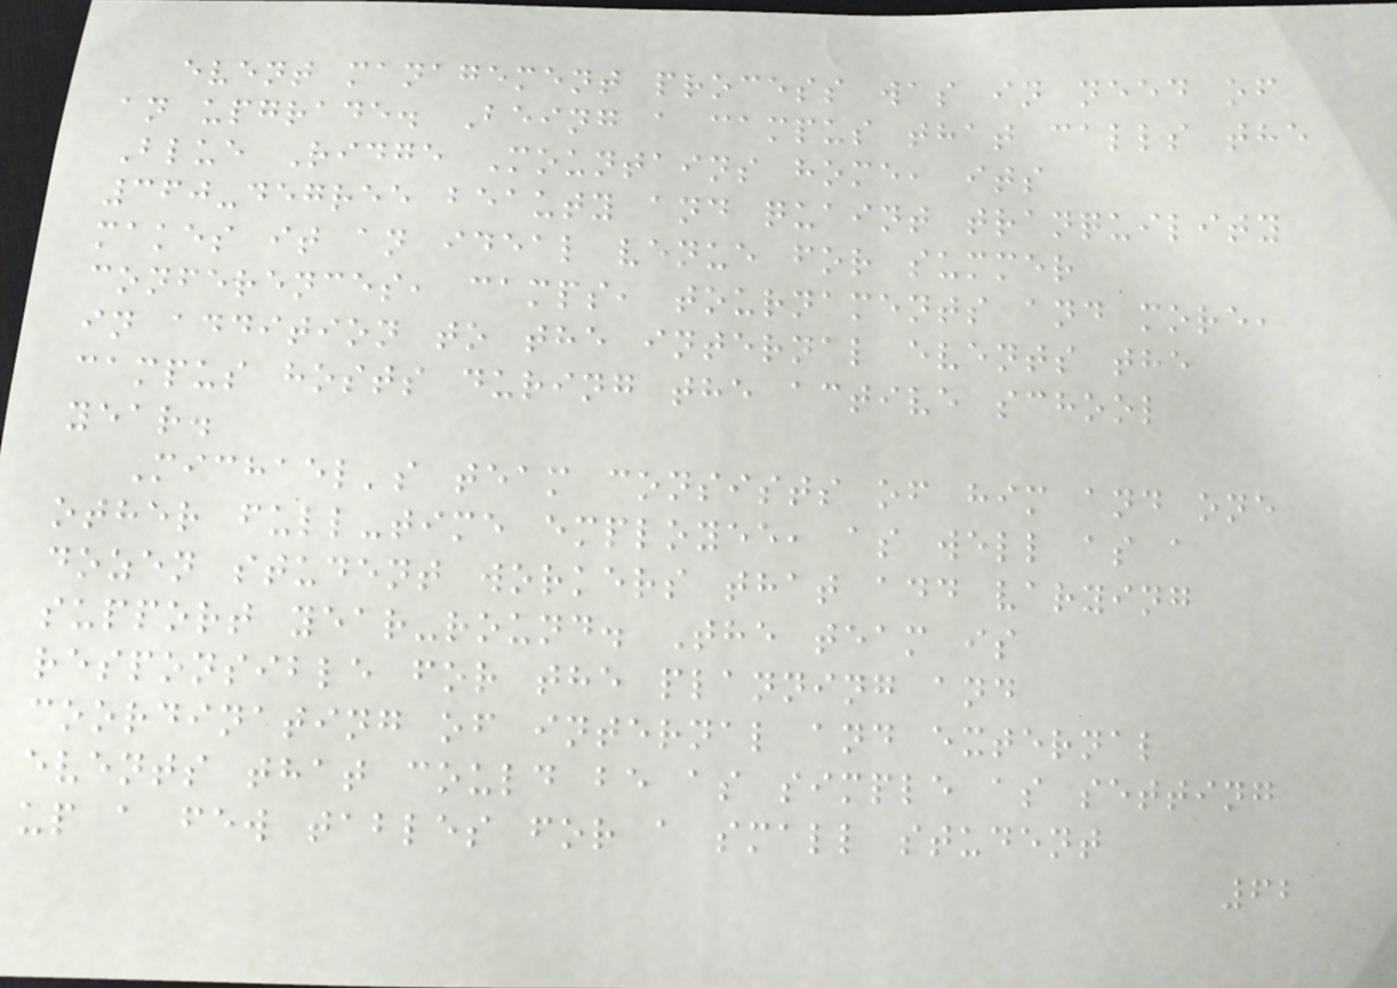event management process was in need of
an upgrade. Being a campus that calls the
Blue Ridge Mountains home, its
360-degree beauty and quaint tranquility
makes it an ideal venue for summer
conferences, camps, tournaments and more,
in addition to the internal events the
campus hosts during the active school
year.
Michael's team consists of him and one
other full-time employee, as well as a
dozen student workers that add varying
support year-round. The team is
responsible for the planning and
coordinating of internal and external
events that could be as simple as setting
up a few tables for a small student
62
